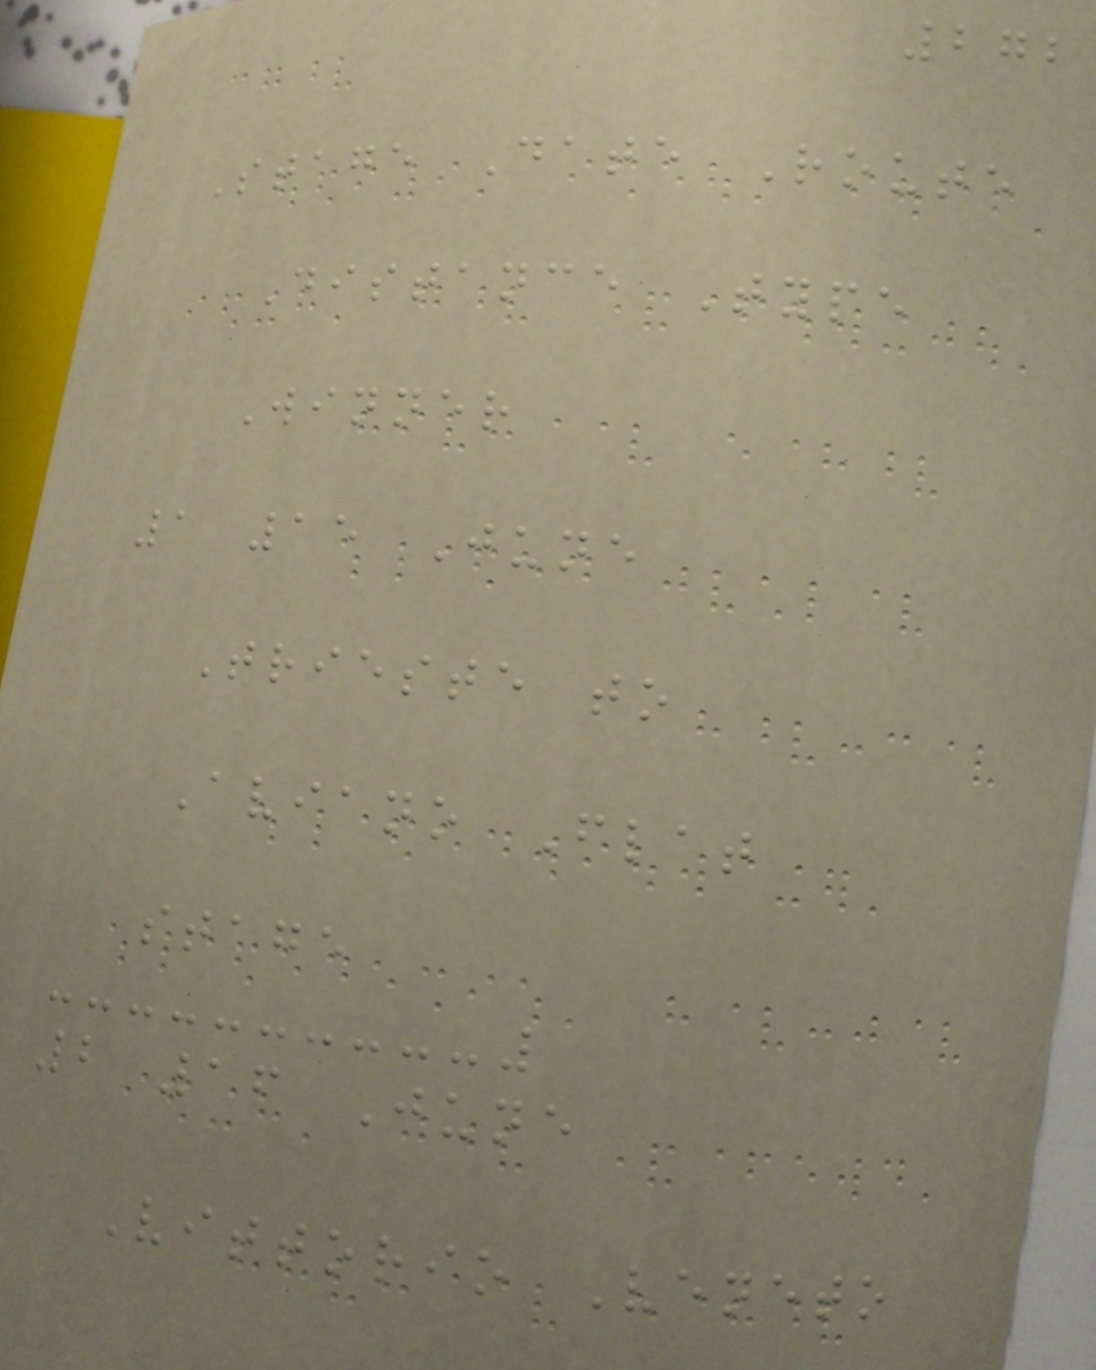272
Stage Date Route
Distance Type
Winner
1 15 June
Trieste to
Aviano Flat
stage
2 16 June
Vittorio Veneto
